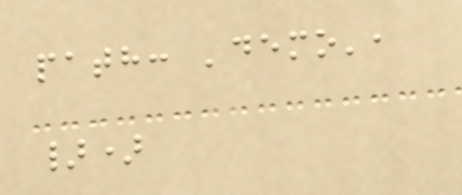path: 'demo',
})
